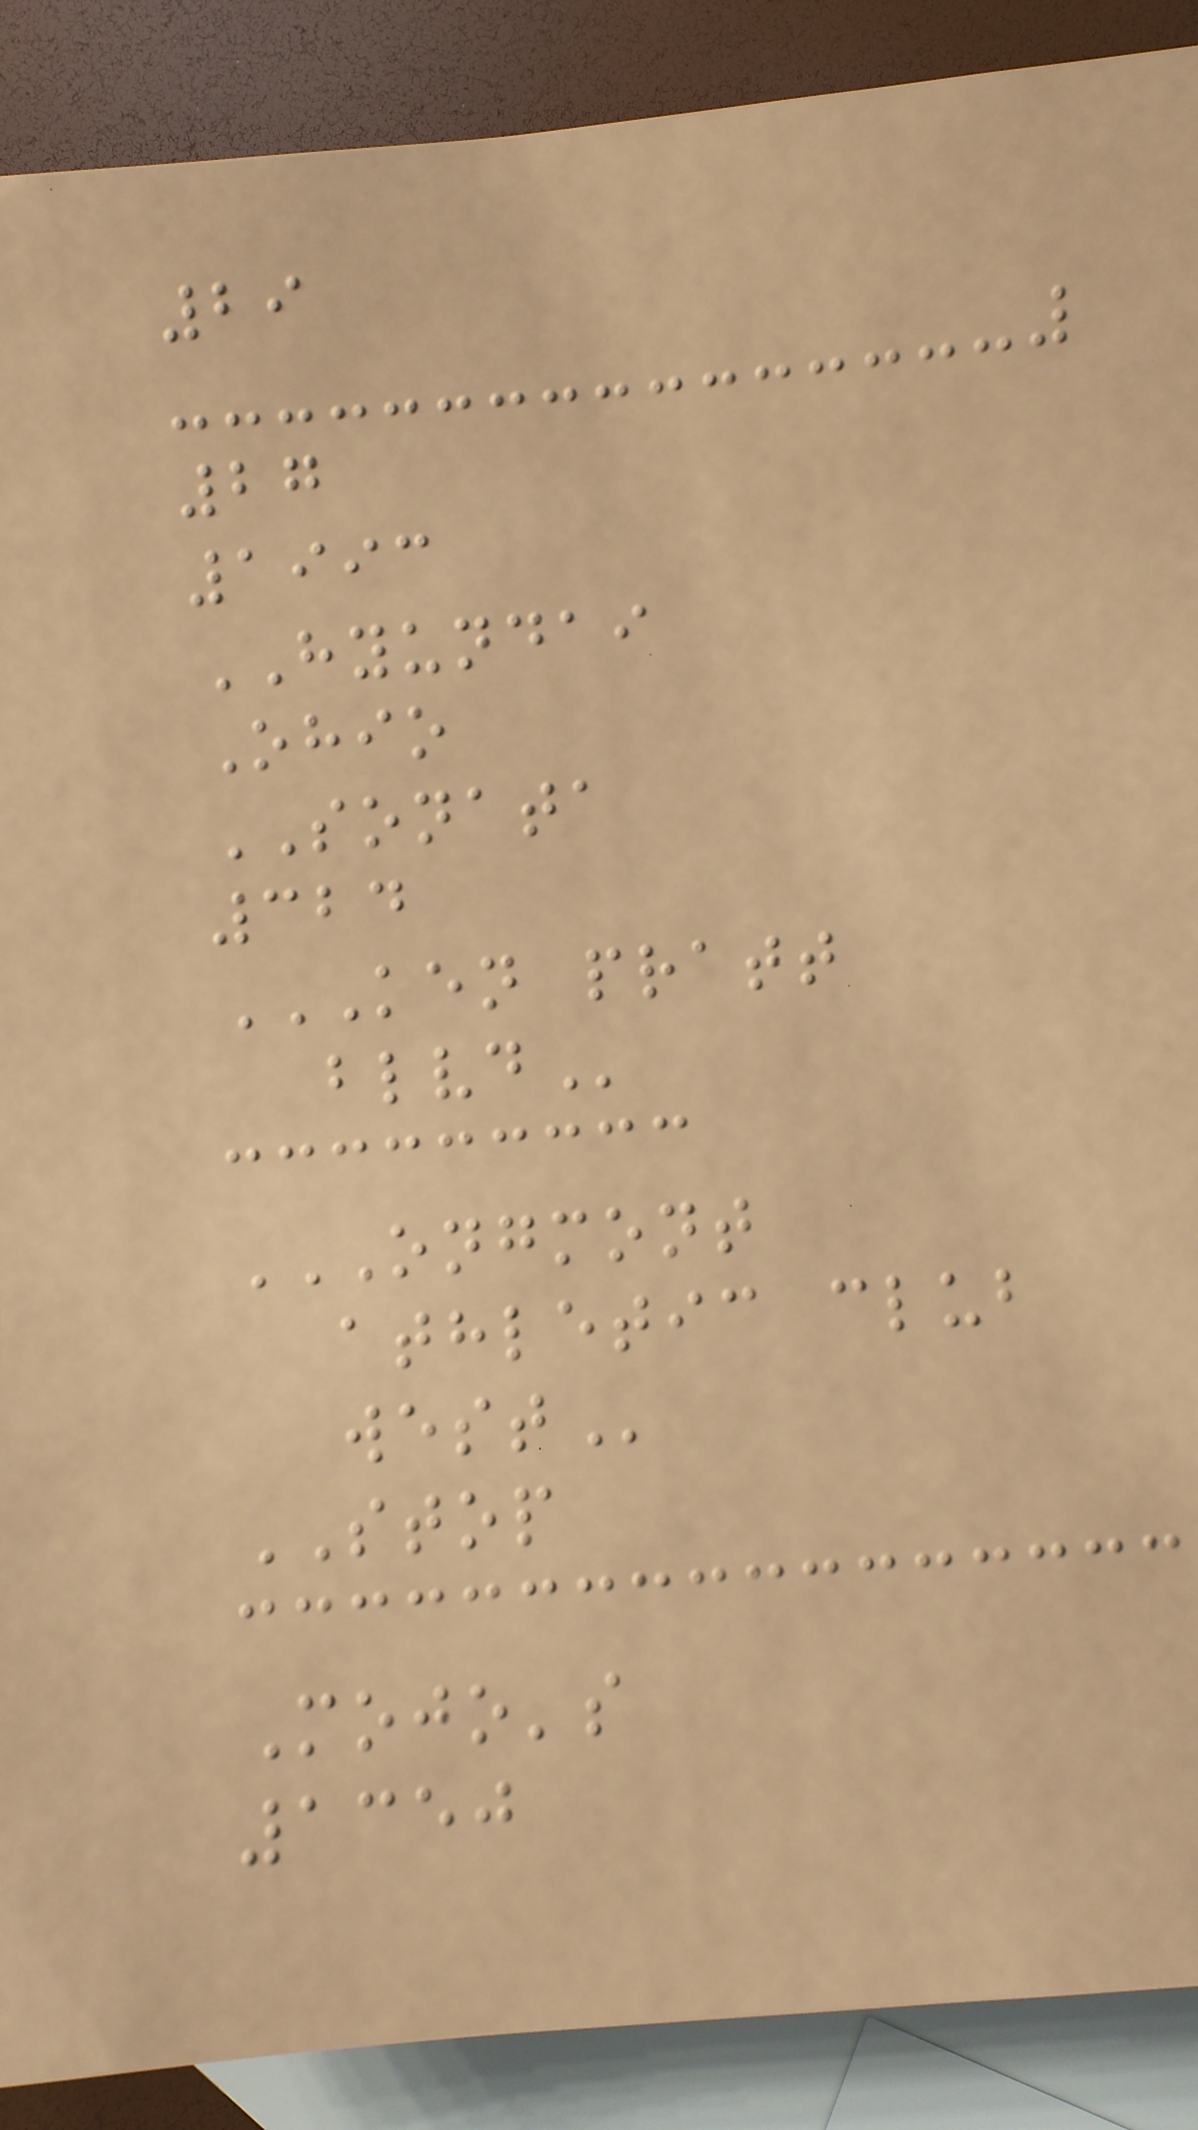29
27
1993
HYUNDAI
Ohio
SONATA
324
KEN PRATT
BLVD
ONGMONT
ATHLETIC CLUB
WEST
STOP
Mojo's
1350
